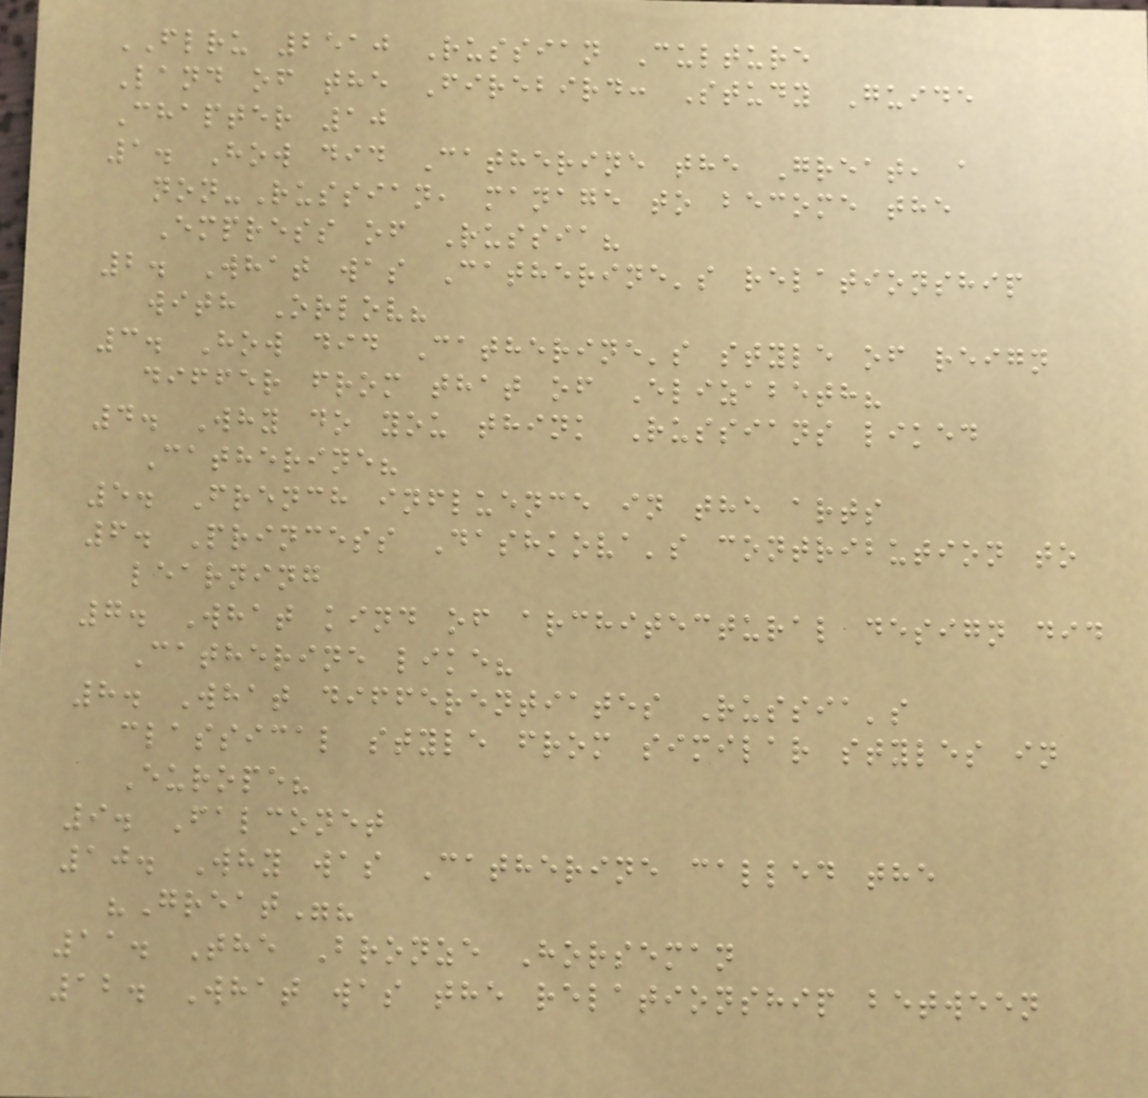FLRU 2510 Russian Culture
Land of the Firebird: Study Guide
Chapter 10
1. How did Catherine the Great, a
non-Russian, manage to become the
Empress of Russia?
2. What was Catherine's relationship
with Orlov?
3. How did Catherine's style of reign
differ from that of Elizabeth?
4. Why do you think Russians liked
Catherine?
5. French influence in the arts
6. Princess Dashkova's contribution to
learning
7. What kind of architectural design did
Catherine like?
8. What differentiates Russia's
classical style from similar styles in
Europe?
9. Falconet
10. Why was Catherine called the
"Great"?
11. The Bronze Horseman
12. What was the relationship between
